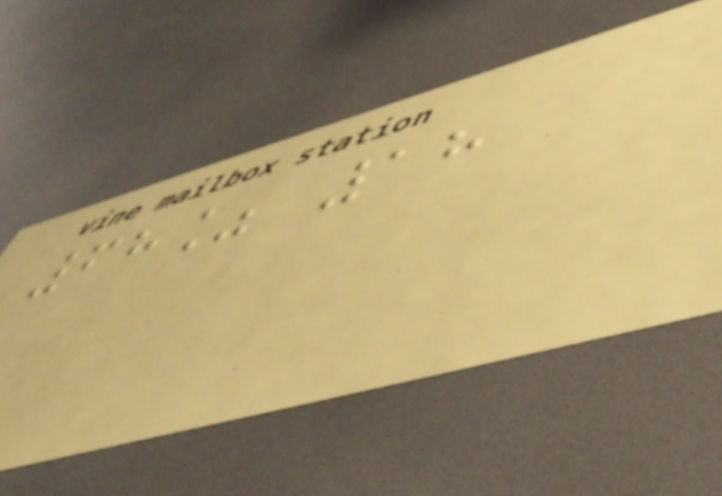68% 18
